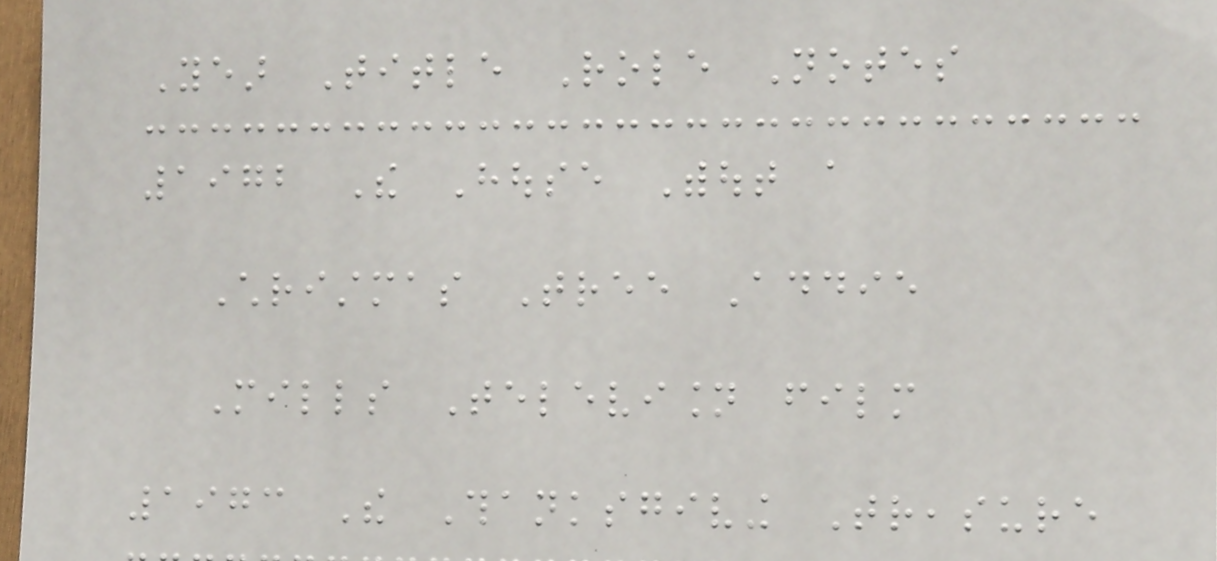Year Title Role Notes
1972 The House Without a
Christmas Tree Addie
Mills Television film
1973 The Thanksgiving Treasure
